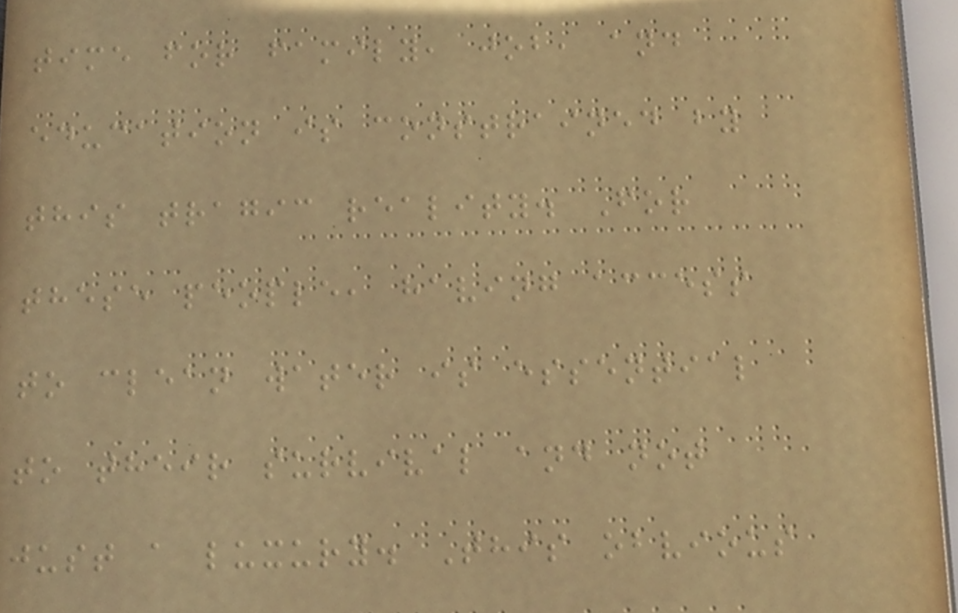time for family, job, and
education is constrained by
this tragic reality. For
these people, having access
to clean water is essential
to their survival and not
just a luxury. This obvious
